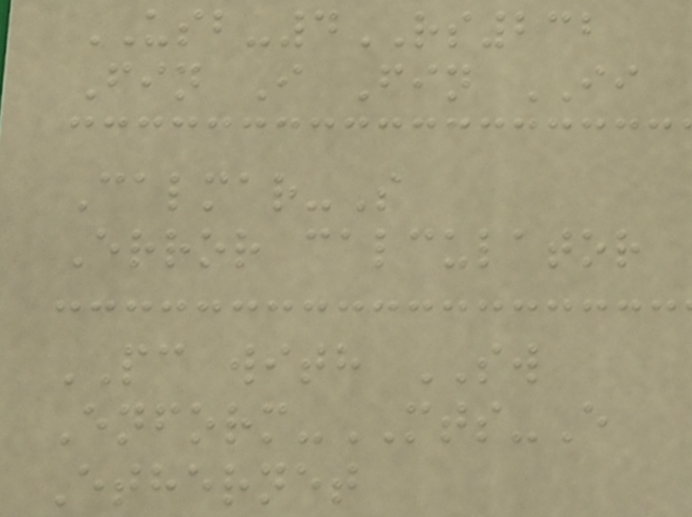USB-4RS232
Fin I Fin II
Calmar-S
Error calculator
PC with SW
Enform-MTS-E
Ethernet
